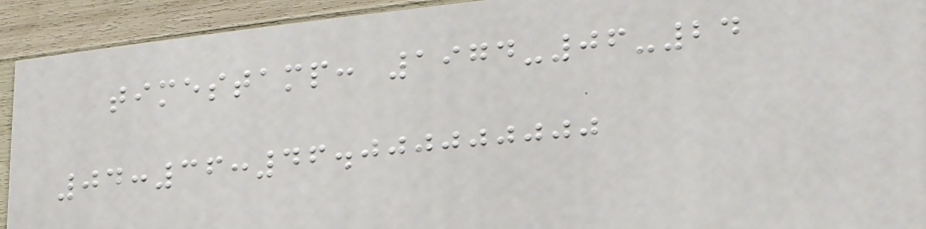timestamp: 1974-06-24
04:36:46.000000000
